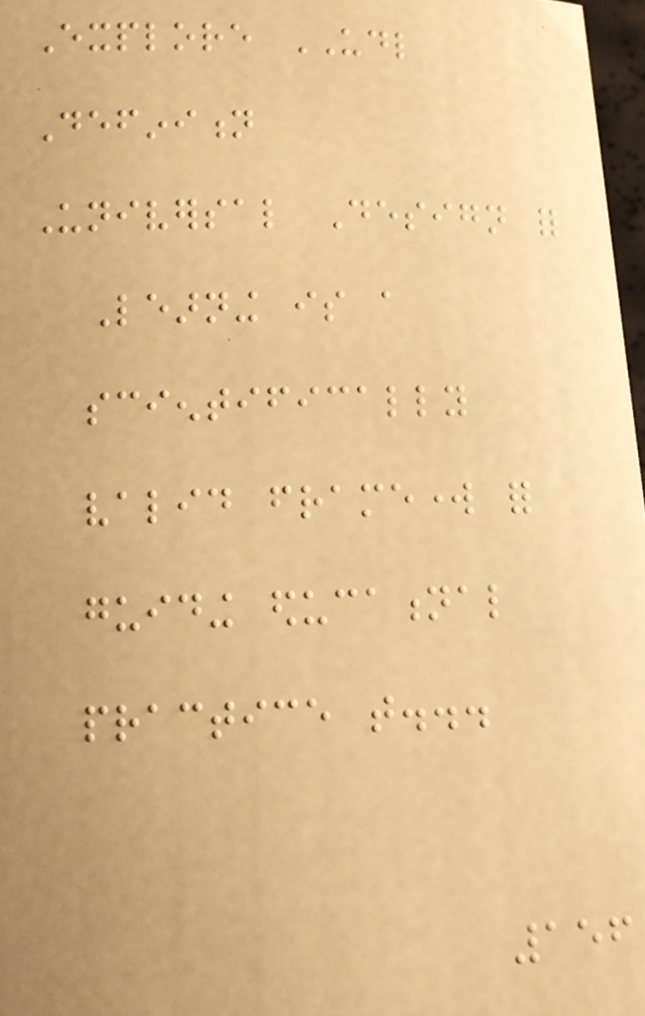Explore UDL
Definition
Universal Design for
Learning is a
scientifically
valid framework for
guiding educational
practice that...
156
